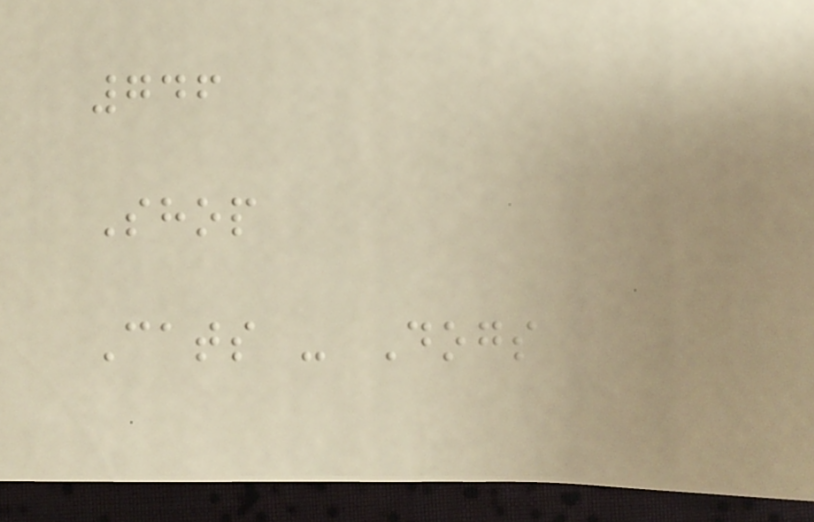746
Shop
Cats - Dogs
